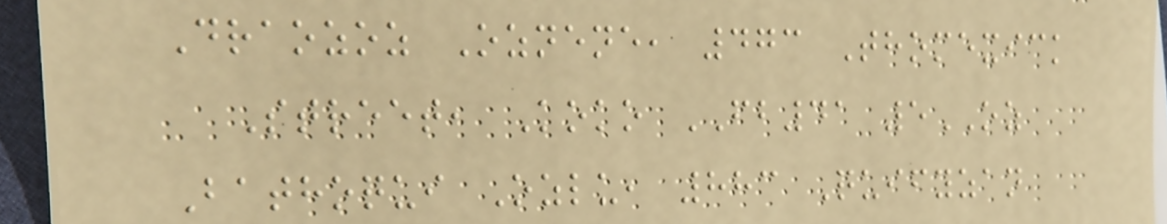Draozoz Oznene, 473 Thomexick
Street, Koko FB41 5OZ
Bathoqui Ozlu, 883 Quifyzan
